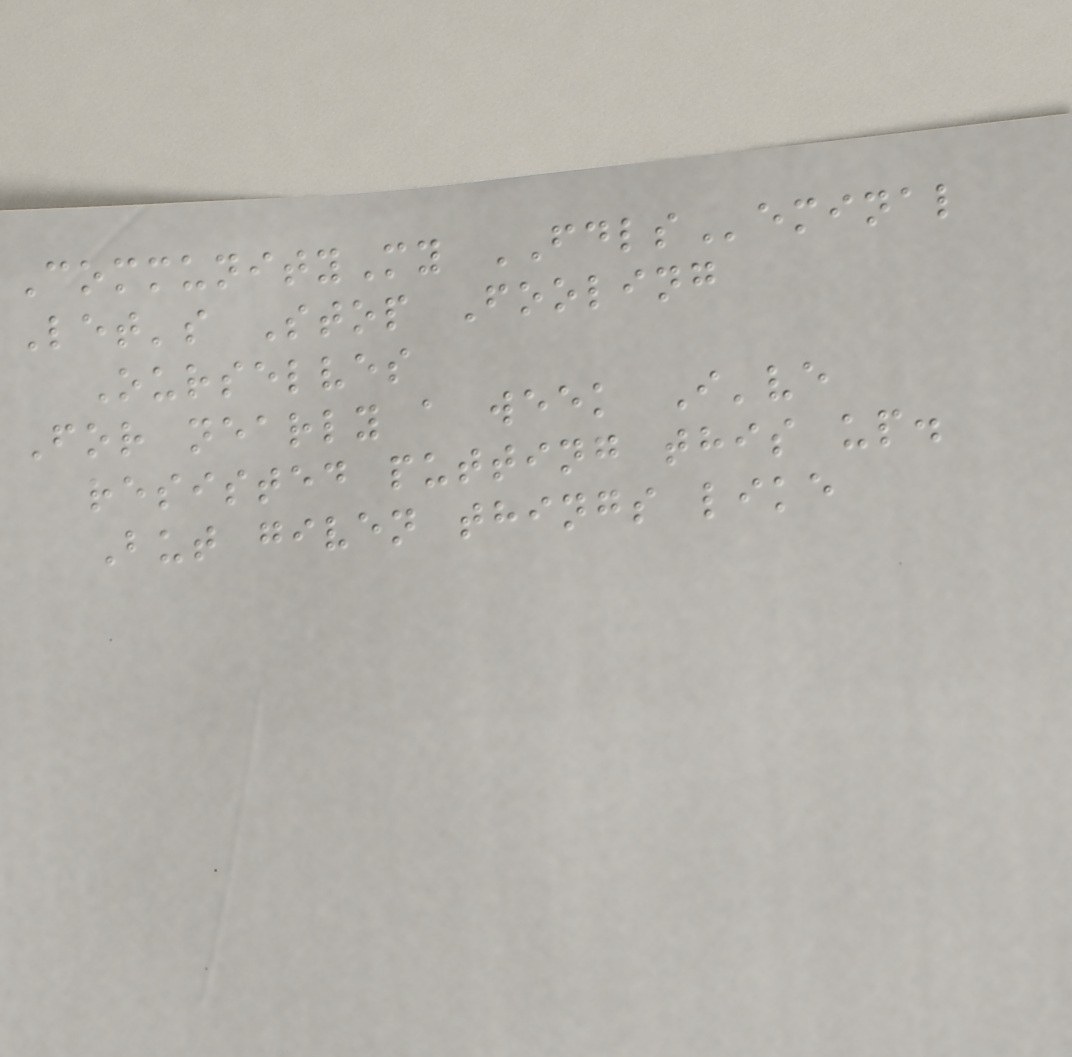CommunityMy FDLSeminal
Let's Stop Fooling
Ourselves
For nearly a week I've
resisted putting this up.
But given things like
